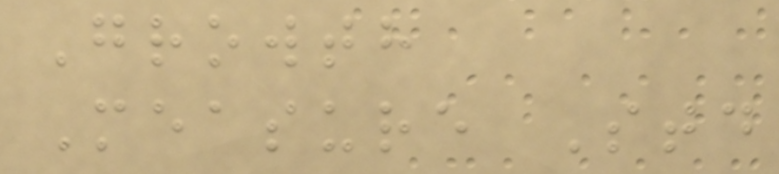Growth
Measure Std
